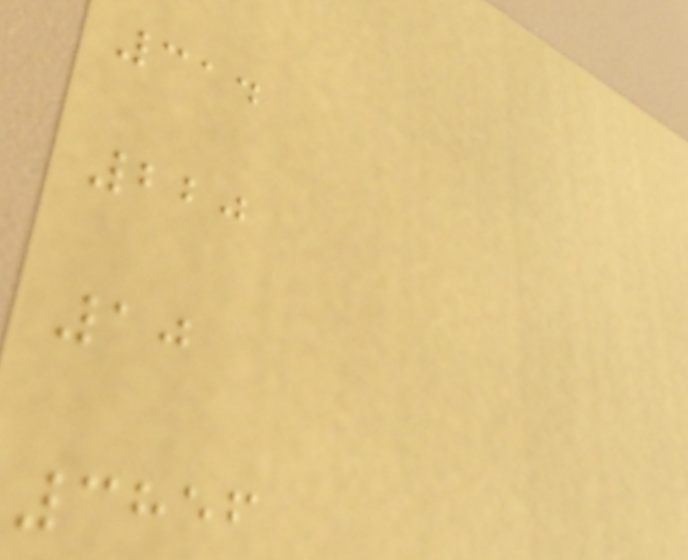314
220
10
3856
